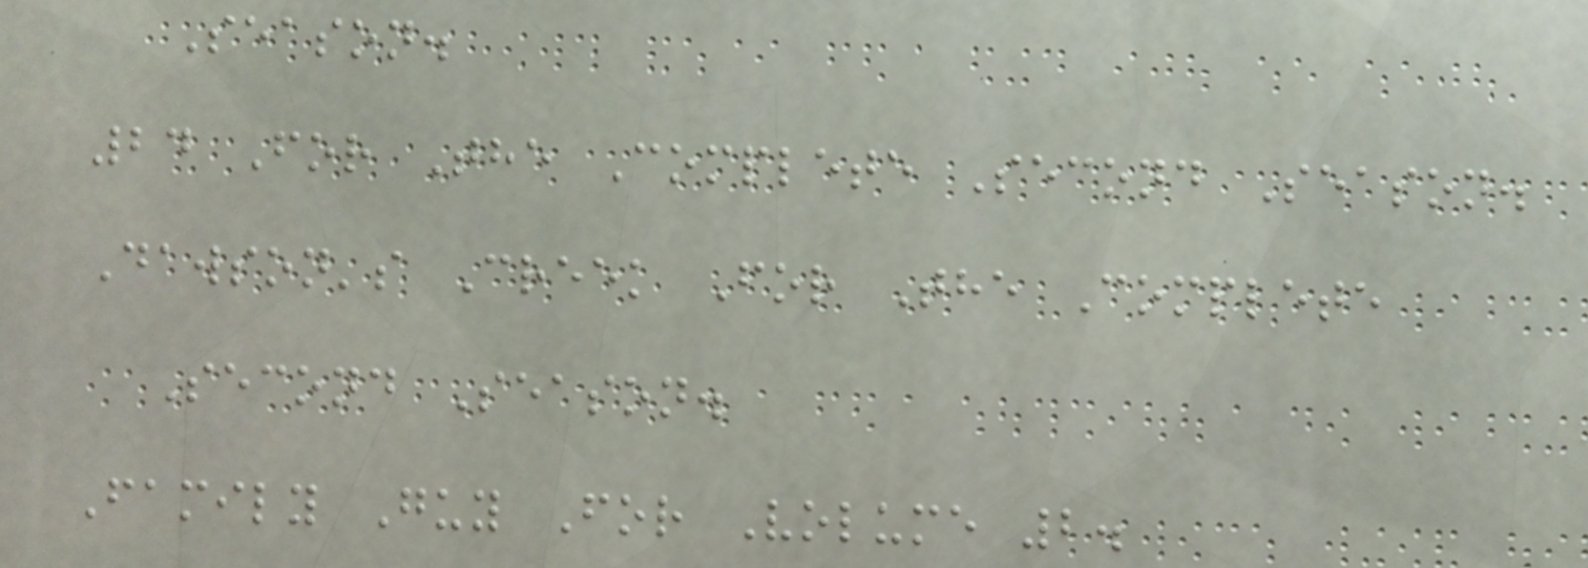Season.
24 For The Complete Second Season.
Dawson's Creek For The Complete
Second Season.
Family Guy For Volume 2.
